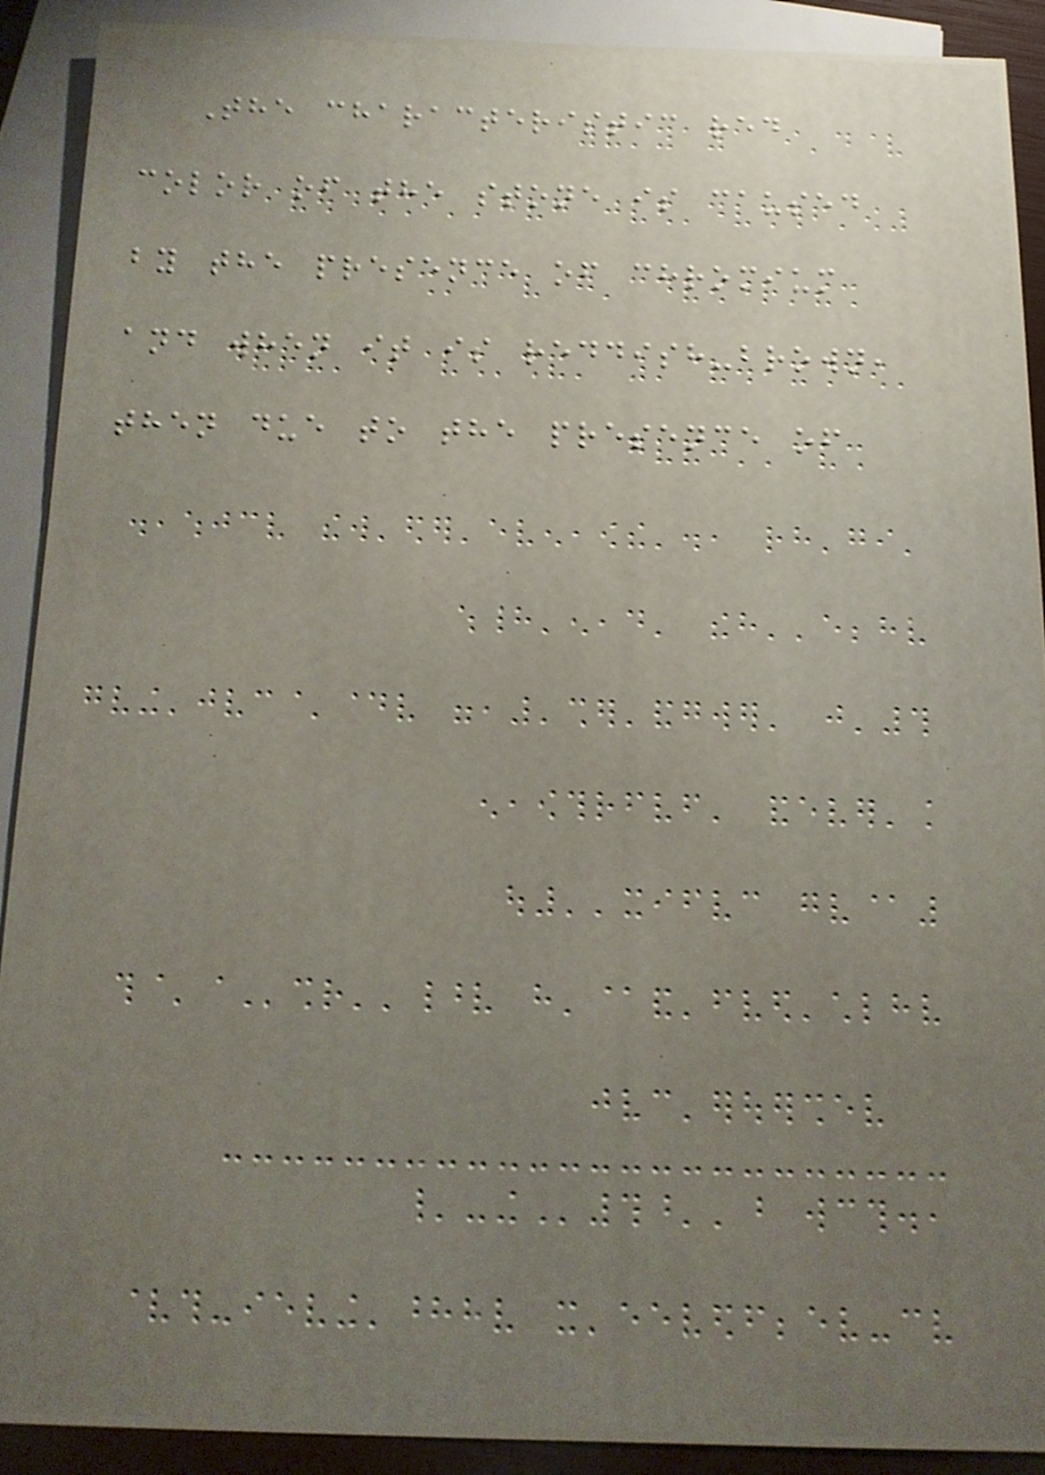The characteristic red
color of the stone is caused
by the presence of chromium
and when it is reddish-brown,
then due to the presence of
